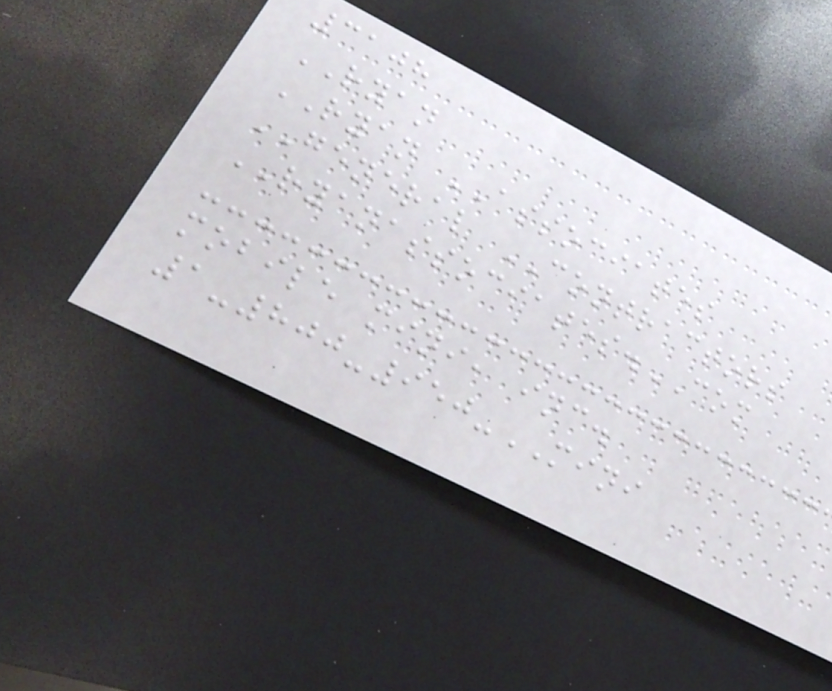3108
RYAN
RYAN ASSOCIATES
GENERAL CONTRACTORS
RYANASSOCIATES.COM
mobile mini, inc.
1-800-950-MINI
